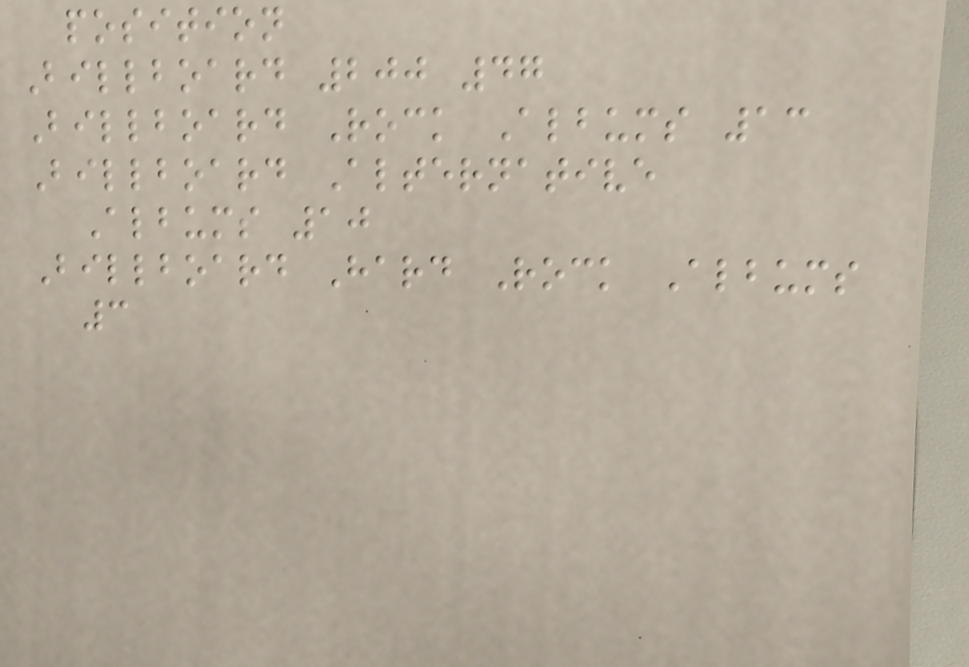position
Billboard 200 47
Billboard Rock Albums 13
Billboard Alternative
Albums 10
Billboard Hard Rock Albums
3
